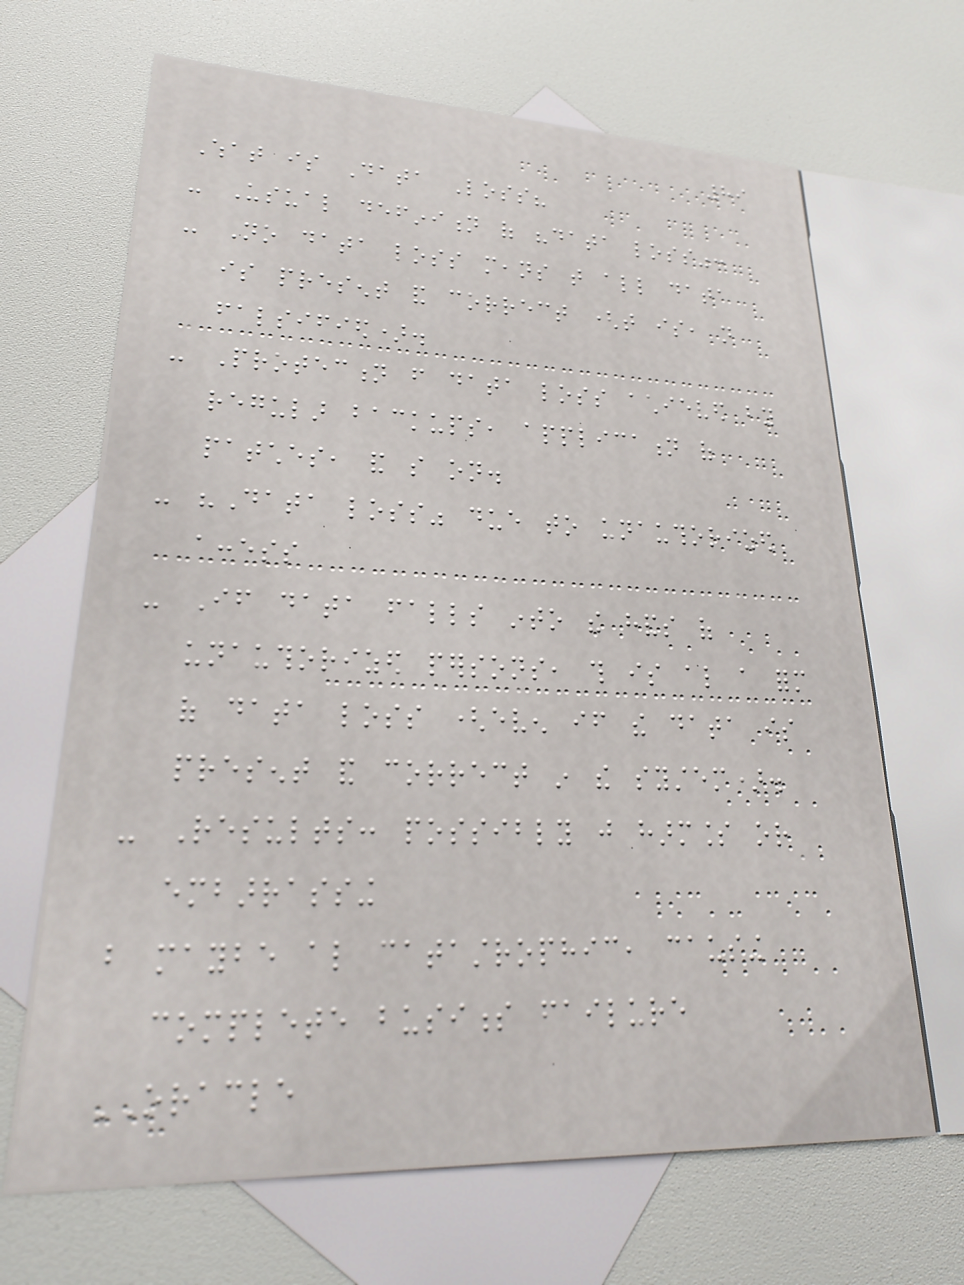89
What is Data Loss?
- Usual definition of "data loss":
- No data loss means that all data
is present and correct (that is, not
falsified).
- Protection from data loss achieved by
regular backups, application of
patches, and so on.
- "Data loss" due to unauthorized
access
- If data falls into the hands of
unauthorized persons, this is also a form
of data loss (even if the data is
present and correct in the system).
- Results: possibly just harmless or
embarrassing
but maybe also catastrophic, causing
complete business failure
ORACLE
